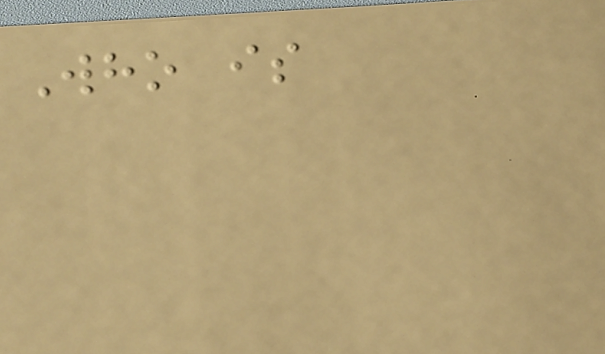Who is
